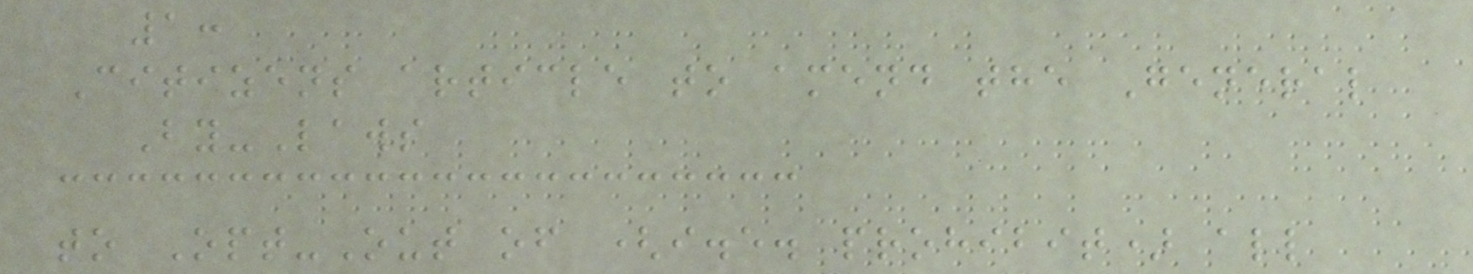1:
Citizens article to amend the General
By-Laws
to Opt-Out of (i.e. prohibit) all
